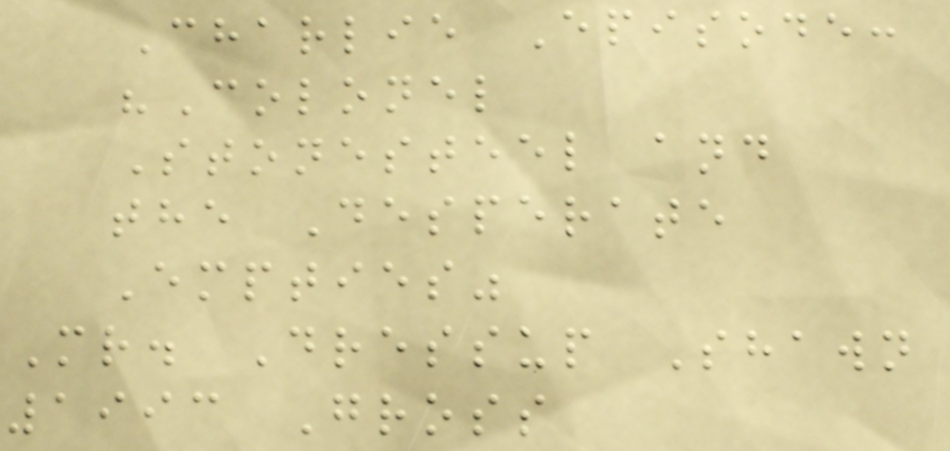Charlie Episode:
"Colonel
Stonesteel and
the Desperate
Empties"
Mr. Dressup Shawn
1993 Gross
